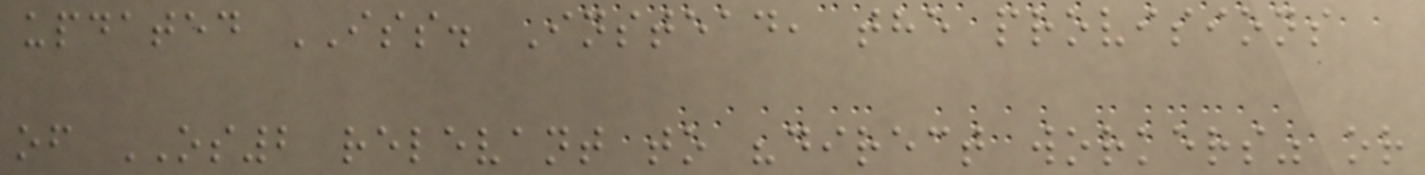updated ISS. Instead, the provisions
of OS2 relevant to "direct workers" or
